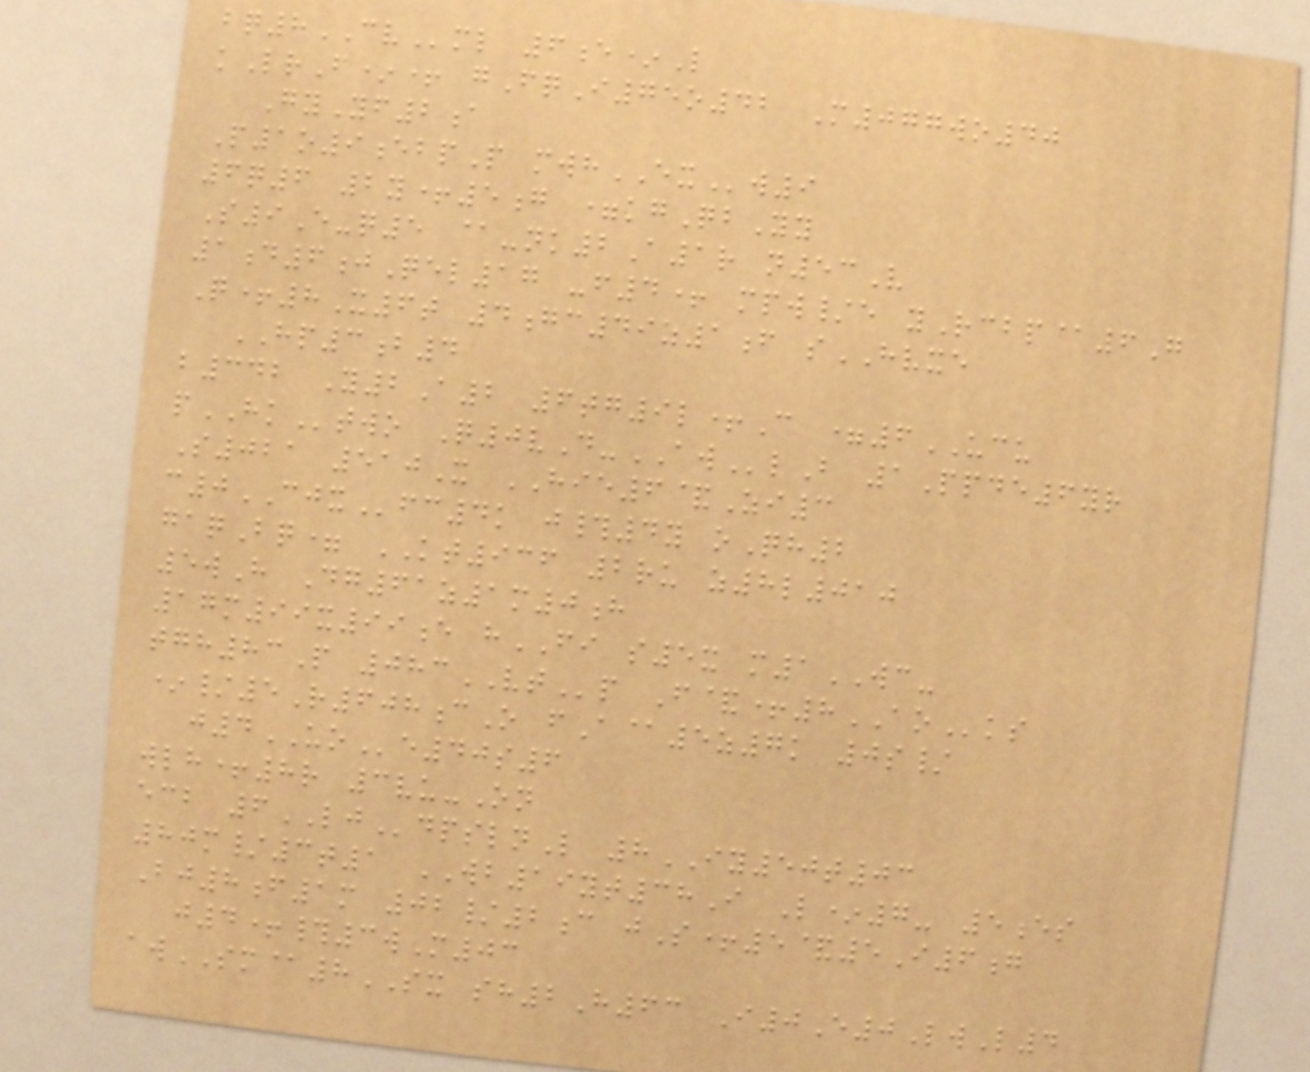bq8CVml 6e*L
kLrF*+ gFqI75o42 M077wo40
GyYf2a
P1o9ebpP mwhEXw9
6q6 2y+5g =kgQbYy
S9E-q5 @-nk2A1r n53V
1d6jQel17 -f4+ mpw/e yRcbp@6G
Q+8X6t 4gc49z1f sHVXE
HP3b4
b342 Y2A2 6tg9l+C =6UCU
pHKtwo Q0vD-AWlB 1Ppde6yr
S021 510X HIE6&Zi3
c0CJXfc4k j#4y oQh2
gaqBq= KT936 2ru z8l010
5wH Dg61z1m0h
17m99x99e hFI s5x m1WC-
tgh83P 083VTp F&+8AOks
*/5R608cO fA@5z7k 0s/
j4UOe40s6
wlh+8r 3vu-On
ecb 6LJdpslnL 8IY50t03
80m/3t1 WB19yt38I L*7- 5es
Bj8f1m 02/2c jS+5&5I6g
j4+#3wM03
awSM@8SX sh2H63 I0E0LwL4
